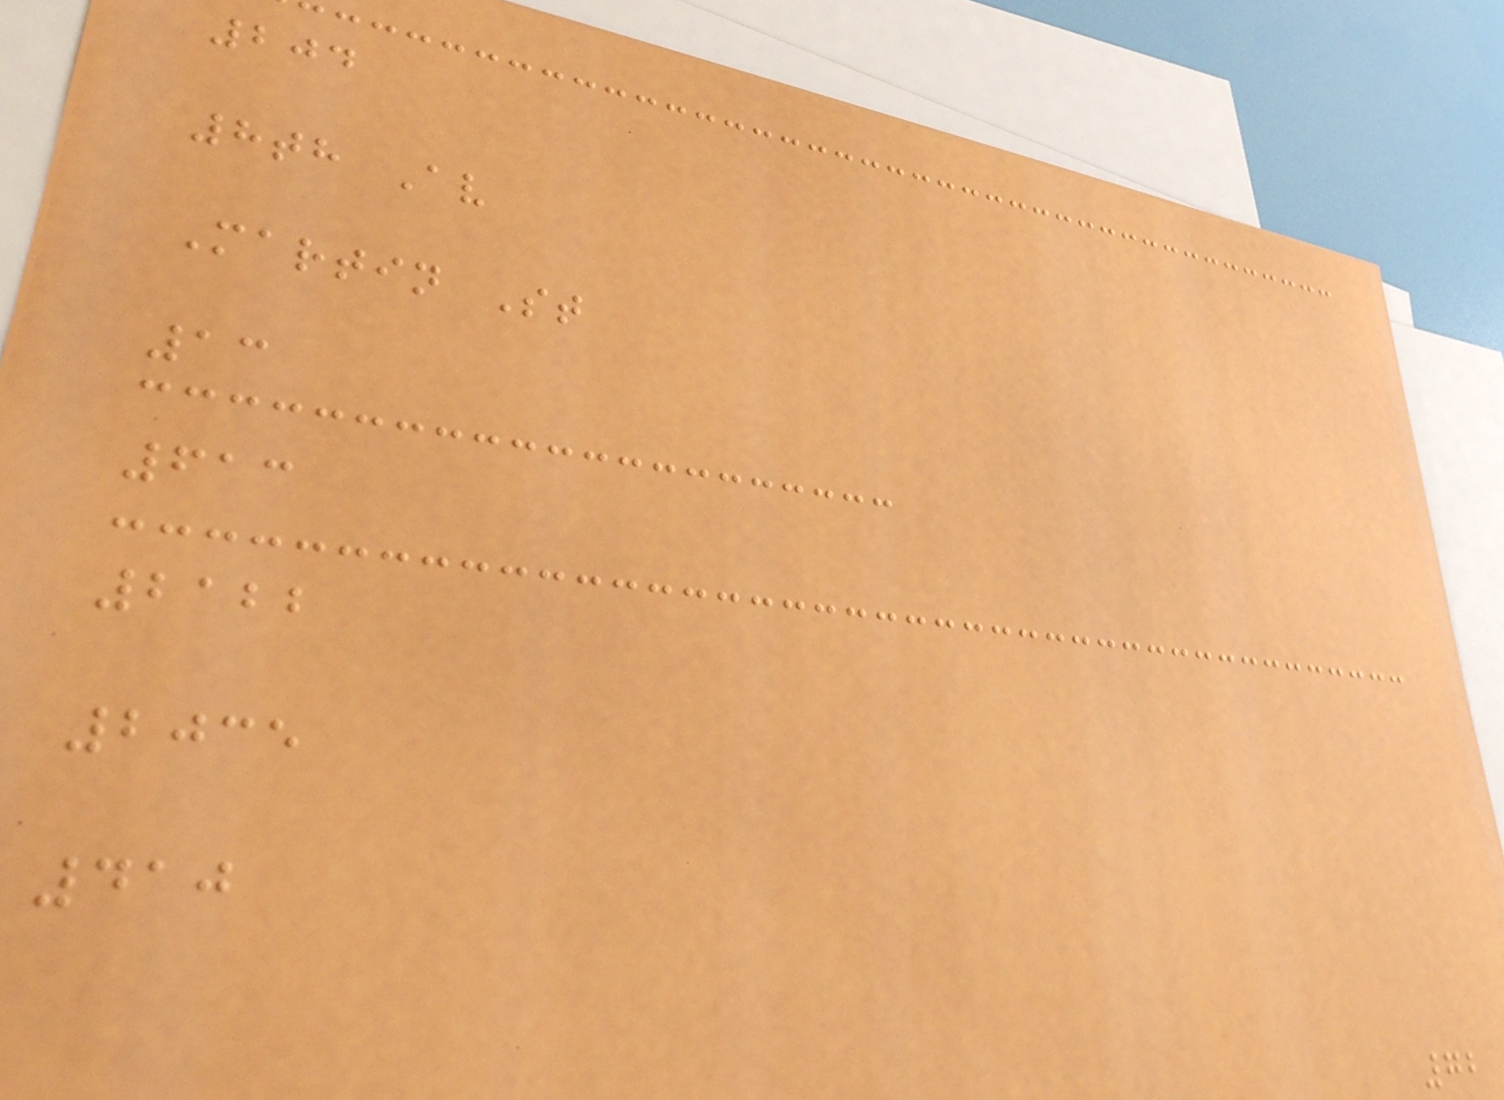204
8th Av
Martin St
13
613
2122
2035
410
72
